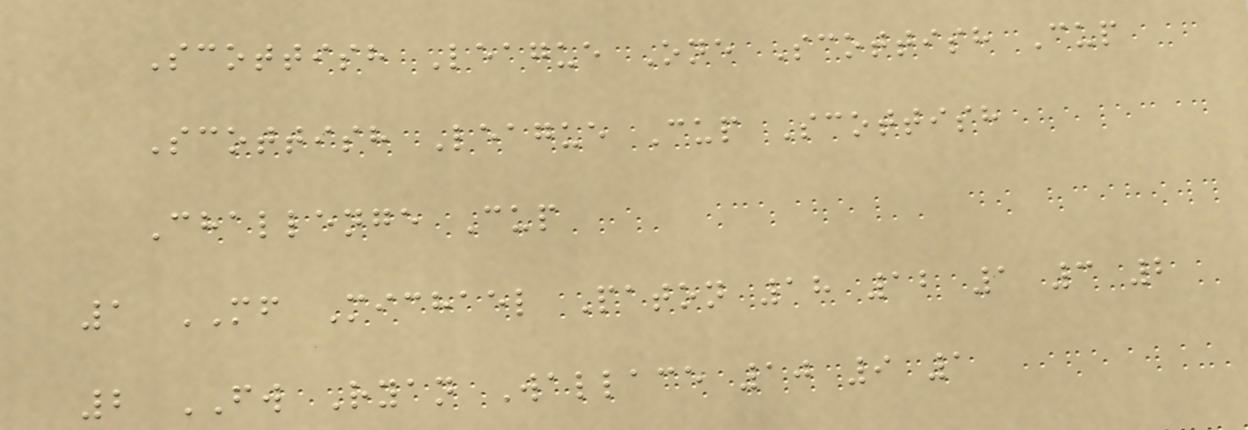Scottish League One Scottish Cup
Scottish League Cup Scottish
Challenge Cup
1 MF Michael Paton 18 12 1 3 2
2 FW Ryan Wallace 10 9 1
